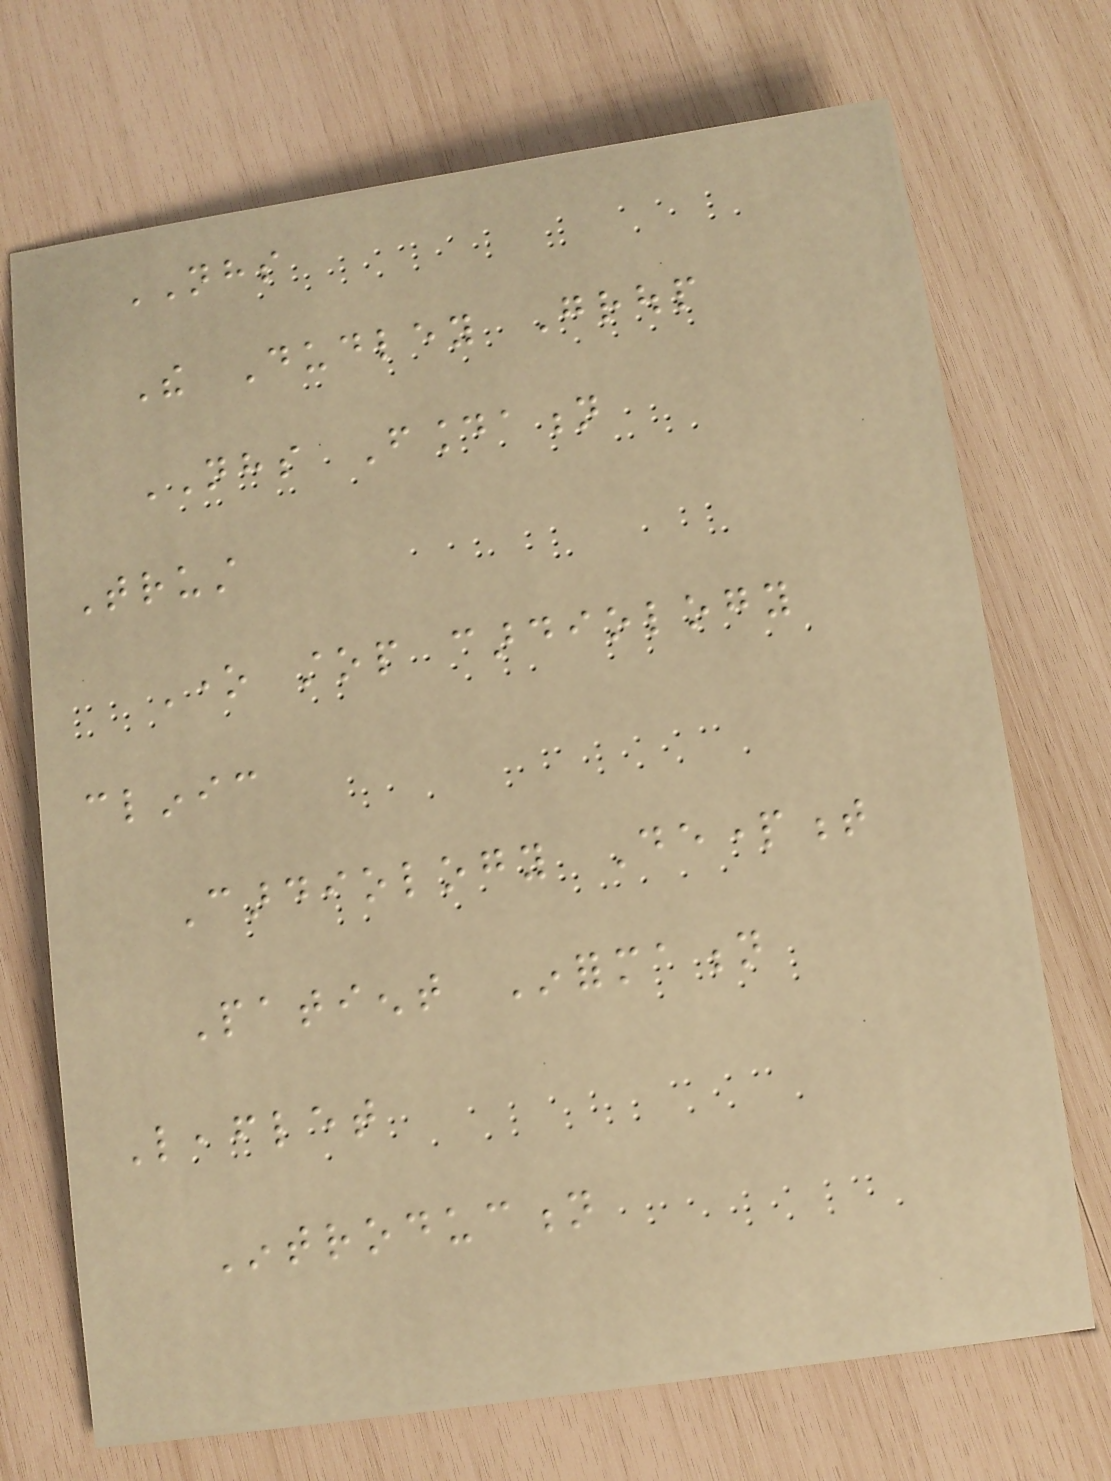NHS
The Dudley Group
NHS Foundation
Trust
One stop cardiology
clinic
Cardiology Department
Patient Information
Leaflet
Introduction
